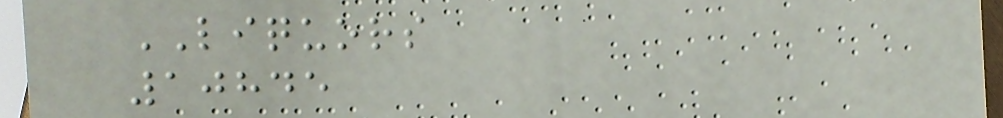LIQUORS
10845
